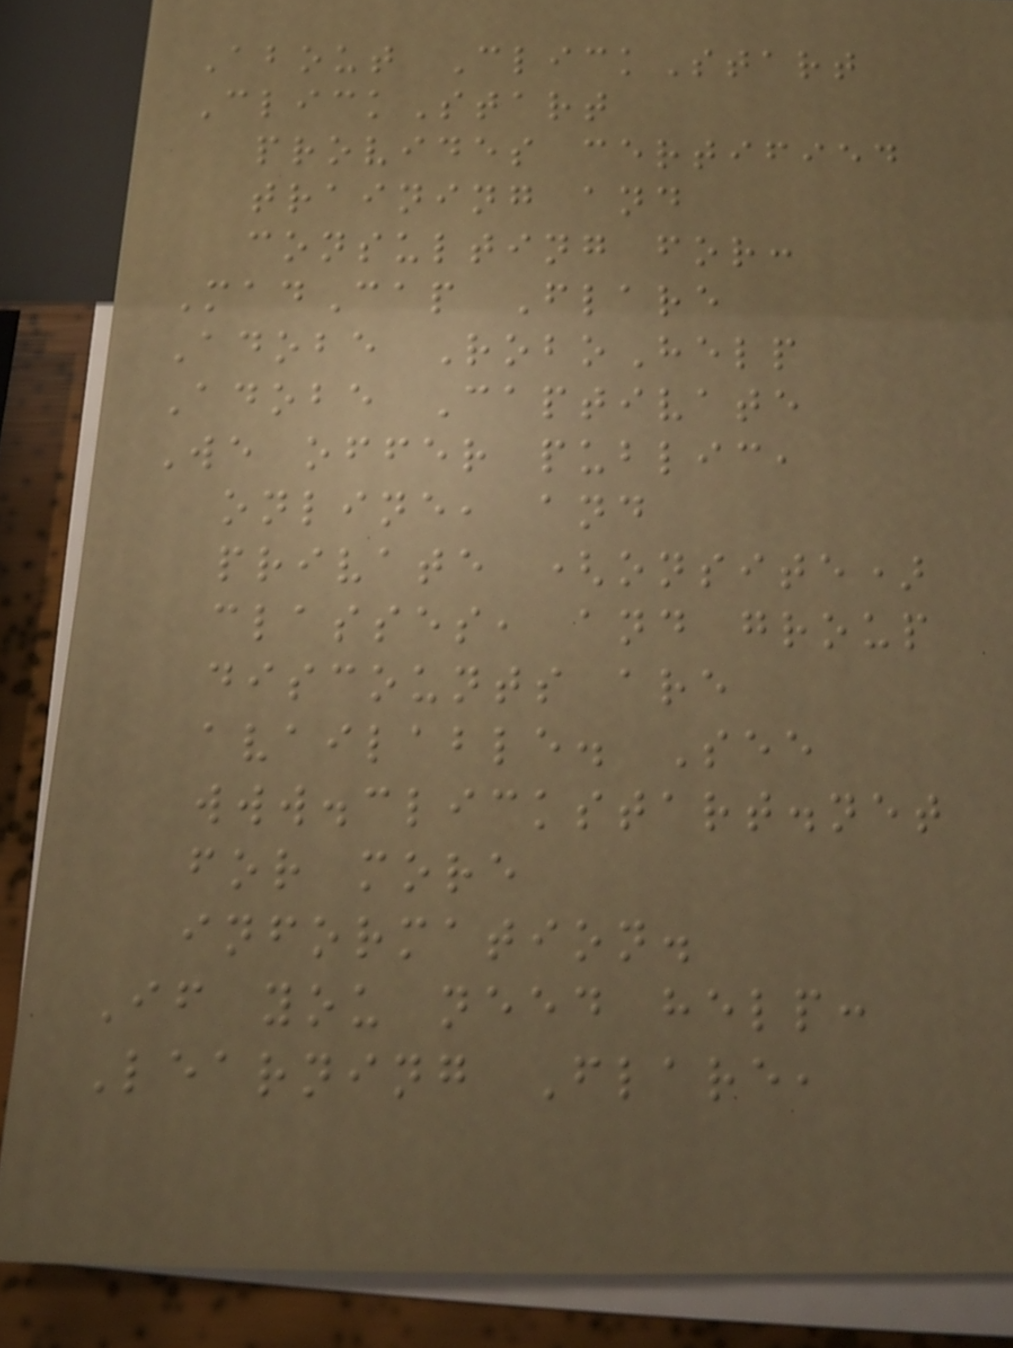About ClickStart
ClickStart
provides certified
training and
consulting for:
MadCap Flare
Adobe RoboHelp
Adobe Captivate
We offer public,
online, and
private (onsite)
classes, and group
discounts are
available. See
www.clickstart.net
for more
information.
If you need help:
Learning Flare,
